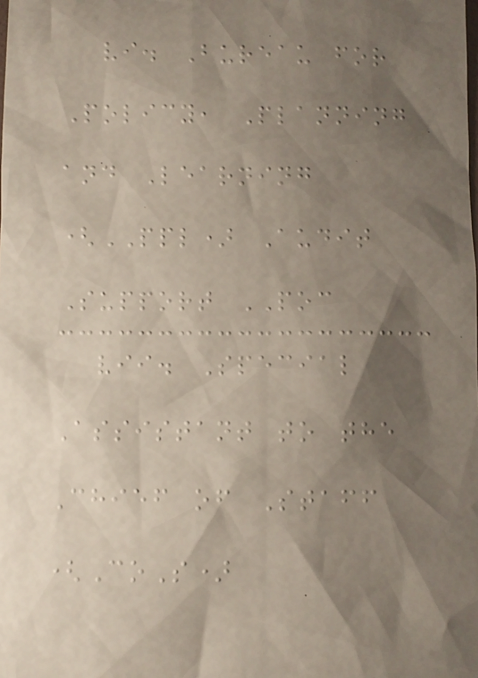vi. Bureau for
Policy, Planning
and Learning
(PPL) Audit
Support POC
vii. Special
Assistant to the
Chief of Staff
(CoS)
